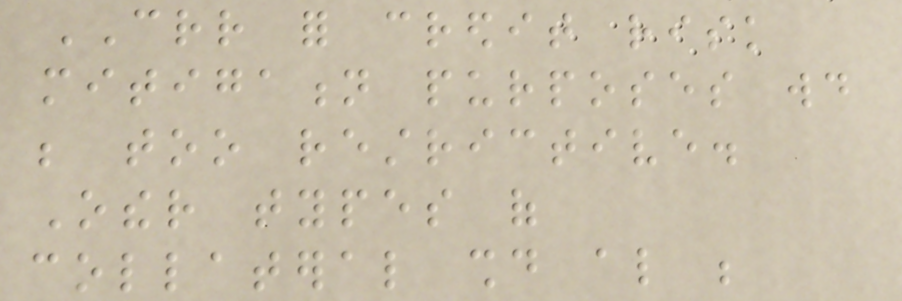CRR for credit risk
mitigation purposes would
be too restrictive.
Other types of
collateral should also be
